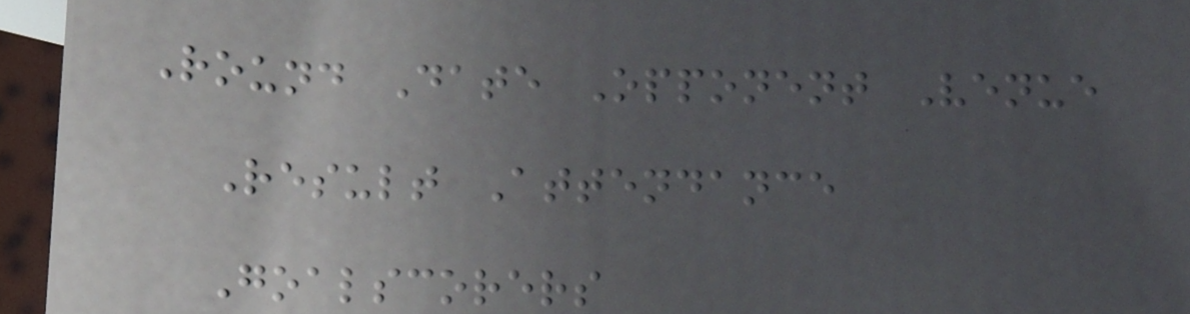Round Date Opponent Venue
Result Attendance
Goalscorers
